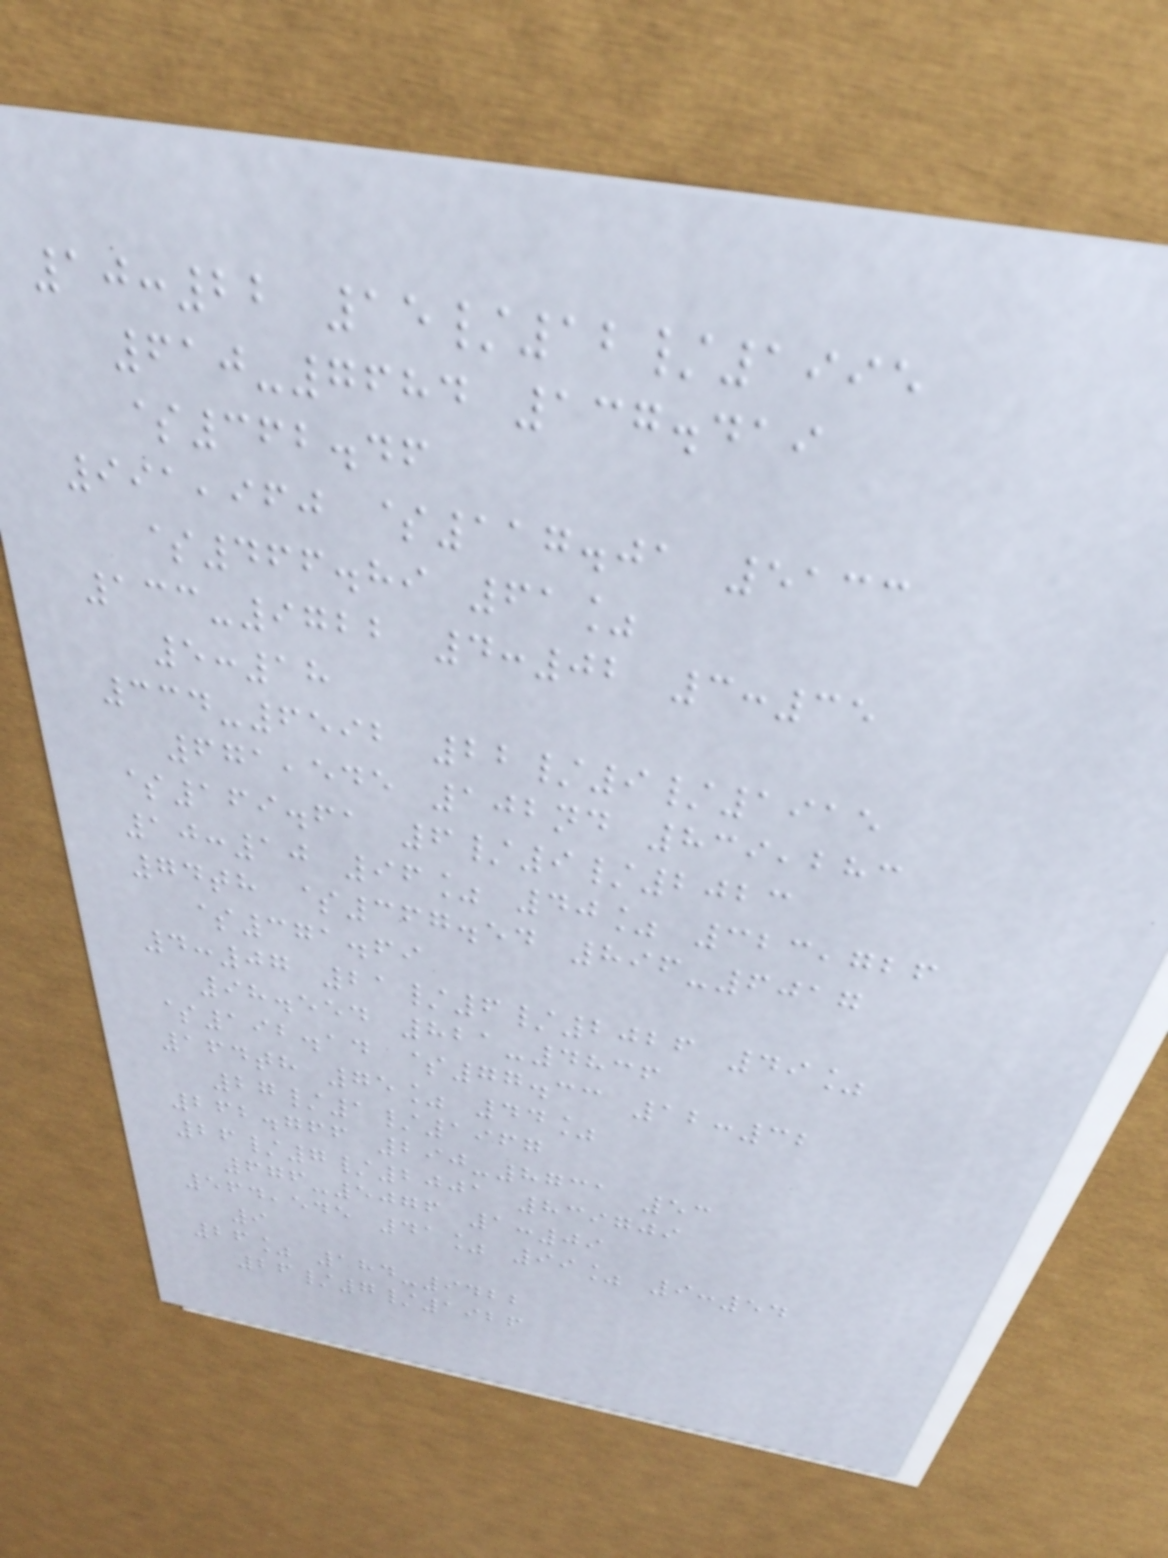10:22 15/12/1995
610-7684 137.419
$362.46
991,960 $117.01 5133
$466.89 61%
133-9722 4:02 3:35
5:18
334-6592 22/9/1915
671,545 102nd 839,283
$169.61 6/9/2023
10:10 96% 40% 323,726
74th $367.54 896-6017
$371.69
4:07 21/6/2026 49%
98.554 821-4836
$192.14 $77.33 12:32
164th 75% 44%
27/1/1967
262.766 290-8731 53
26/7/2001 839709
676-5076 1:09
564,545 41% 99% 9:54
9
26% 184-9422
26/7/1926
